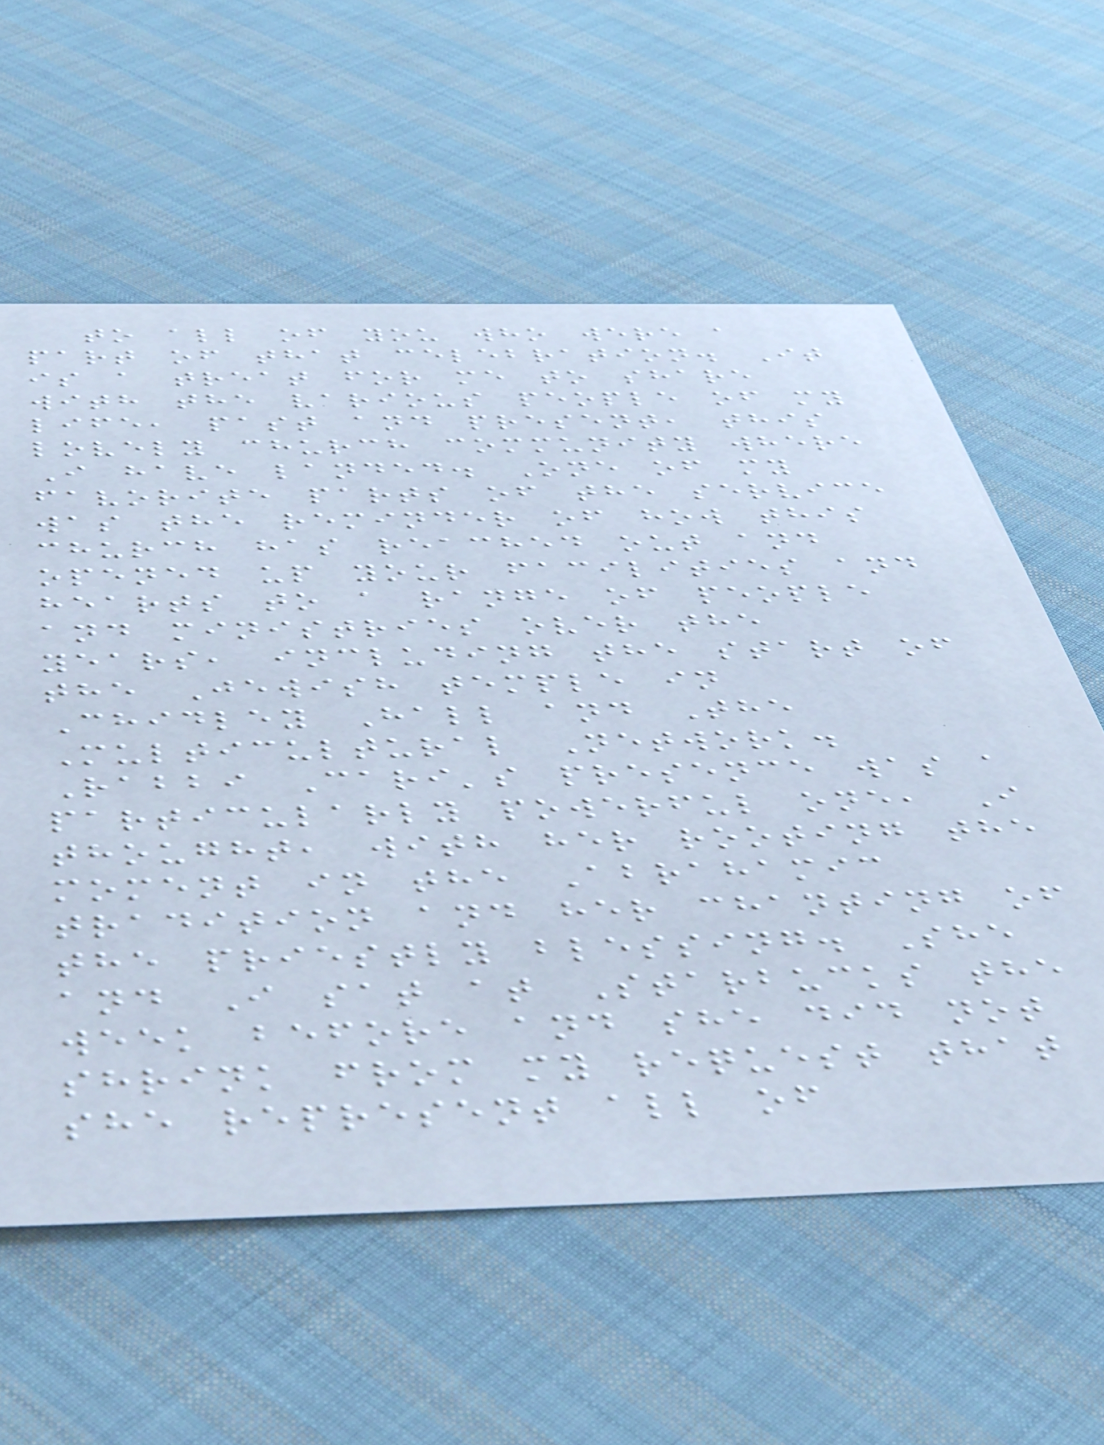to all of you who were a
part of that celebration. It
is a treat for me to share
with the various people of my
life, past and present, this
lovely church community where
I have landed. One of my
favorite parts of the service
was the reminder of how this
church has reached out and
opened up your facilities and
hearts to a range of people
and ministries over the
years, including the start of
the Jewish temple in
Chidley Hall and The
Multicultural Network.
Rabbi Cari's presence was a
particularly powerful one, I
thought, with her rooting the
moment in the Abrahamic
tradition and her chanting of
the priestly blessing. She
and I sat at Starbucks the
week before and she did not
shrink from my request that
she represent all of
